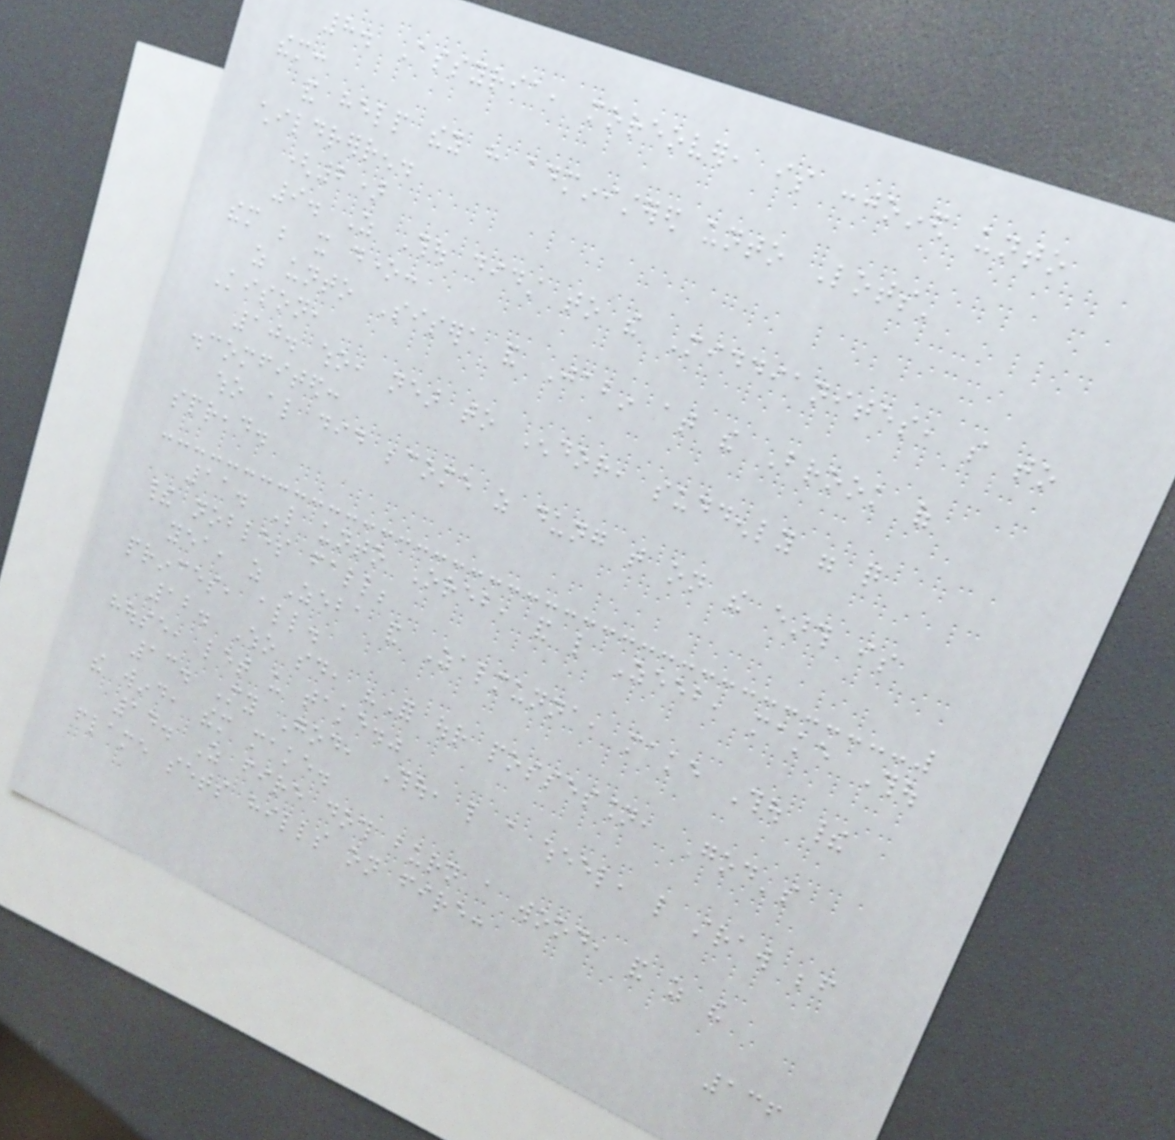8. Assyria, moreover, is conjoined unto
them:
and help they have administered unto Lots'
childrerren.
(2)
9. As Thou didst to the Middianites, so to
them be it done:
as unto Sisera and Jabin at the Brook of
Kison,
10. who, near to Endor, suddenly were quite
discomfited:
who also did become as dung that on the earth is
spread.
11. Like unto Oreb, and like Zeeb, make Thou
their nobles fall;
yea, as Zeba and Zalmunna, make Thou their
princes, all.
12. Who said, "For our possession, God's
house, let us take."
13. My God, Thou, like a wheel, like straw before
the wind, them make.
14. As fire doth burn a wood, and as the
flame sets hills on fire:
136
